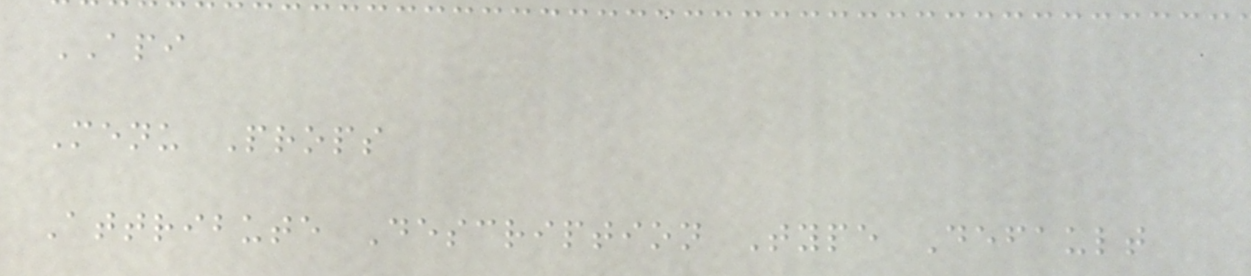API
Menu Props
Attribute Description Type Default
